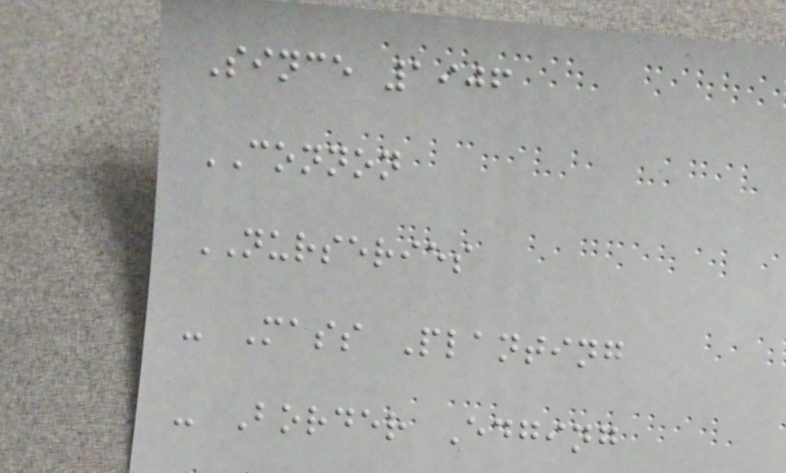Since 1906
CONNON
NURSERIES
- Mass Planting
- Border Edging
